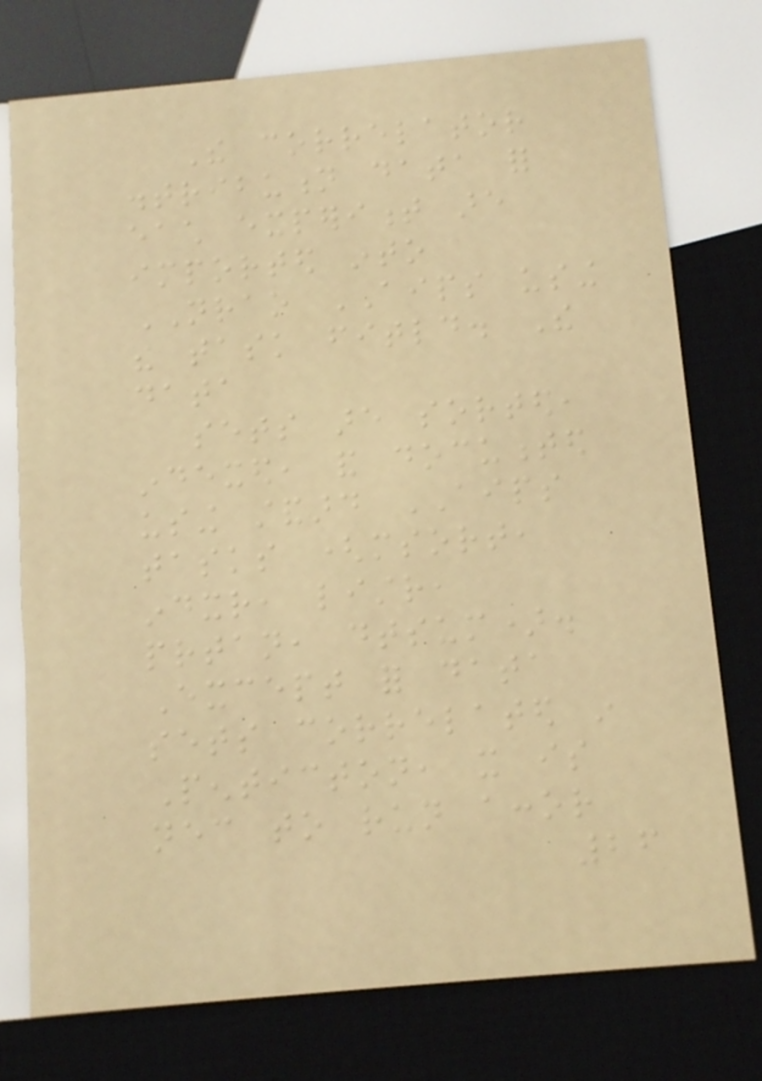The correlator
distribution data for
each experiment are
imported into
NRAO AIPS using
the task fitld. The
data
sets are sorted,
indexed, and documented
using standard AIPS
tasks (msort,
indxr, listr,
prtan, dtsum).
Except for data
sets correlated in
Penticton, it is
necessary to run accor
26
